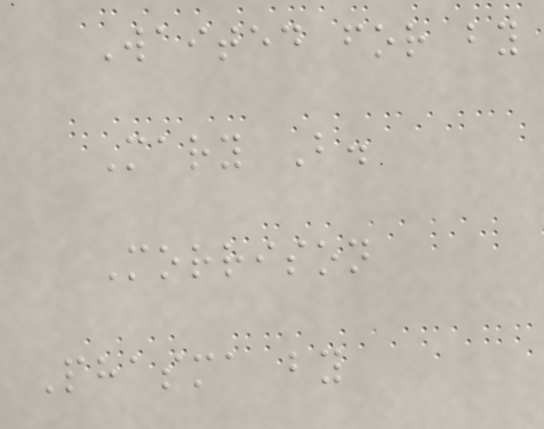Waited for by
Mary B.
Morrison
Phasma by
